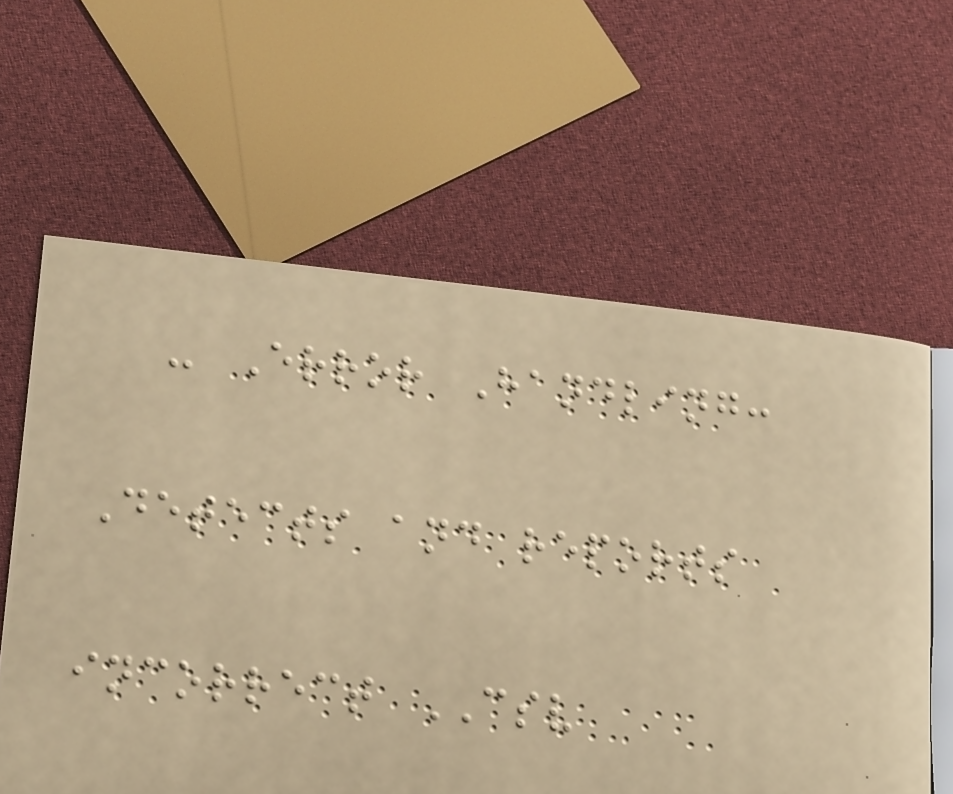- Error Handling:
Detects and reports
incorrect CSV
